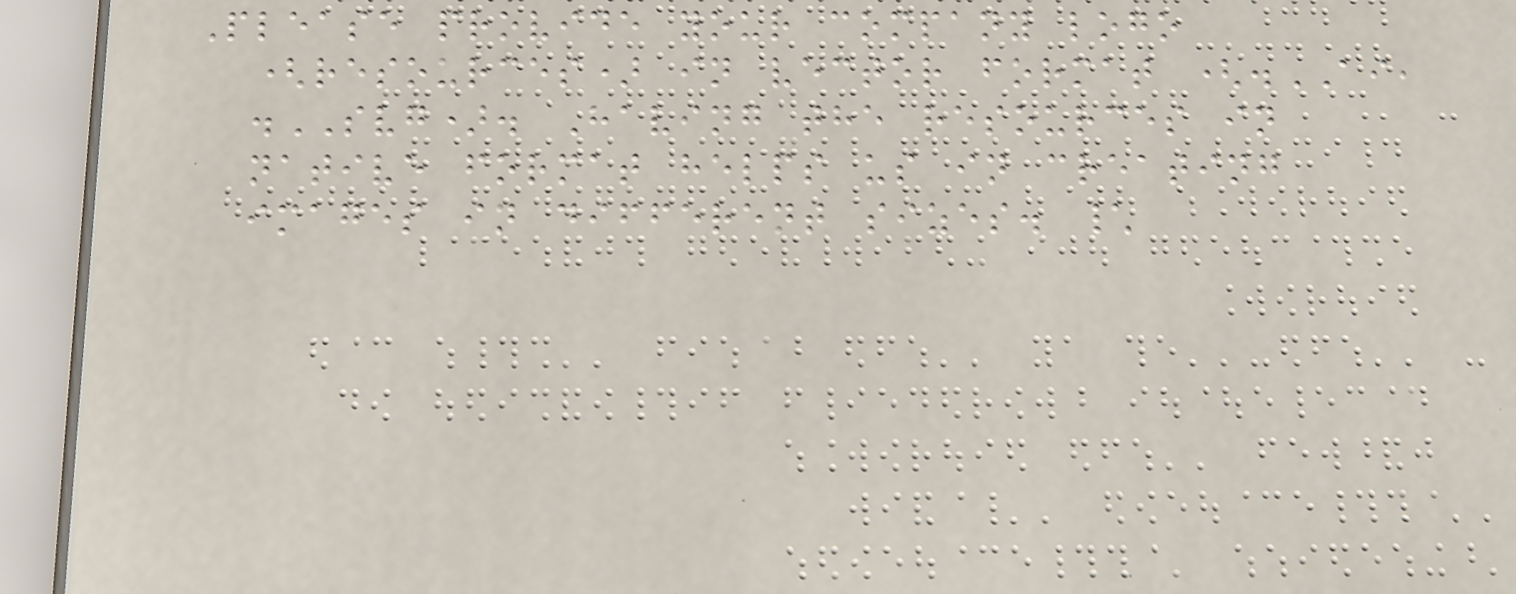Please provide your company logo
(resources) in vector format (.AI,
.SVG). Having the resources in
native format helps us in creating
images in different sizes. \
